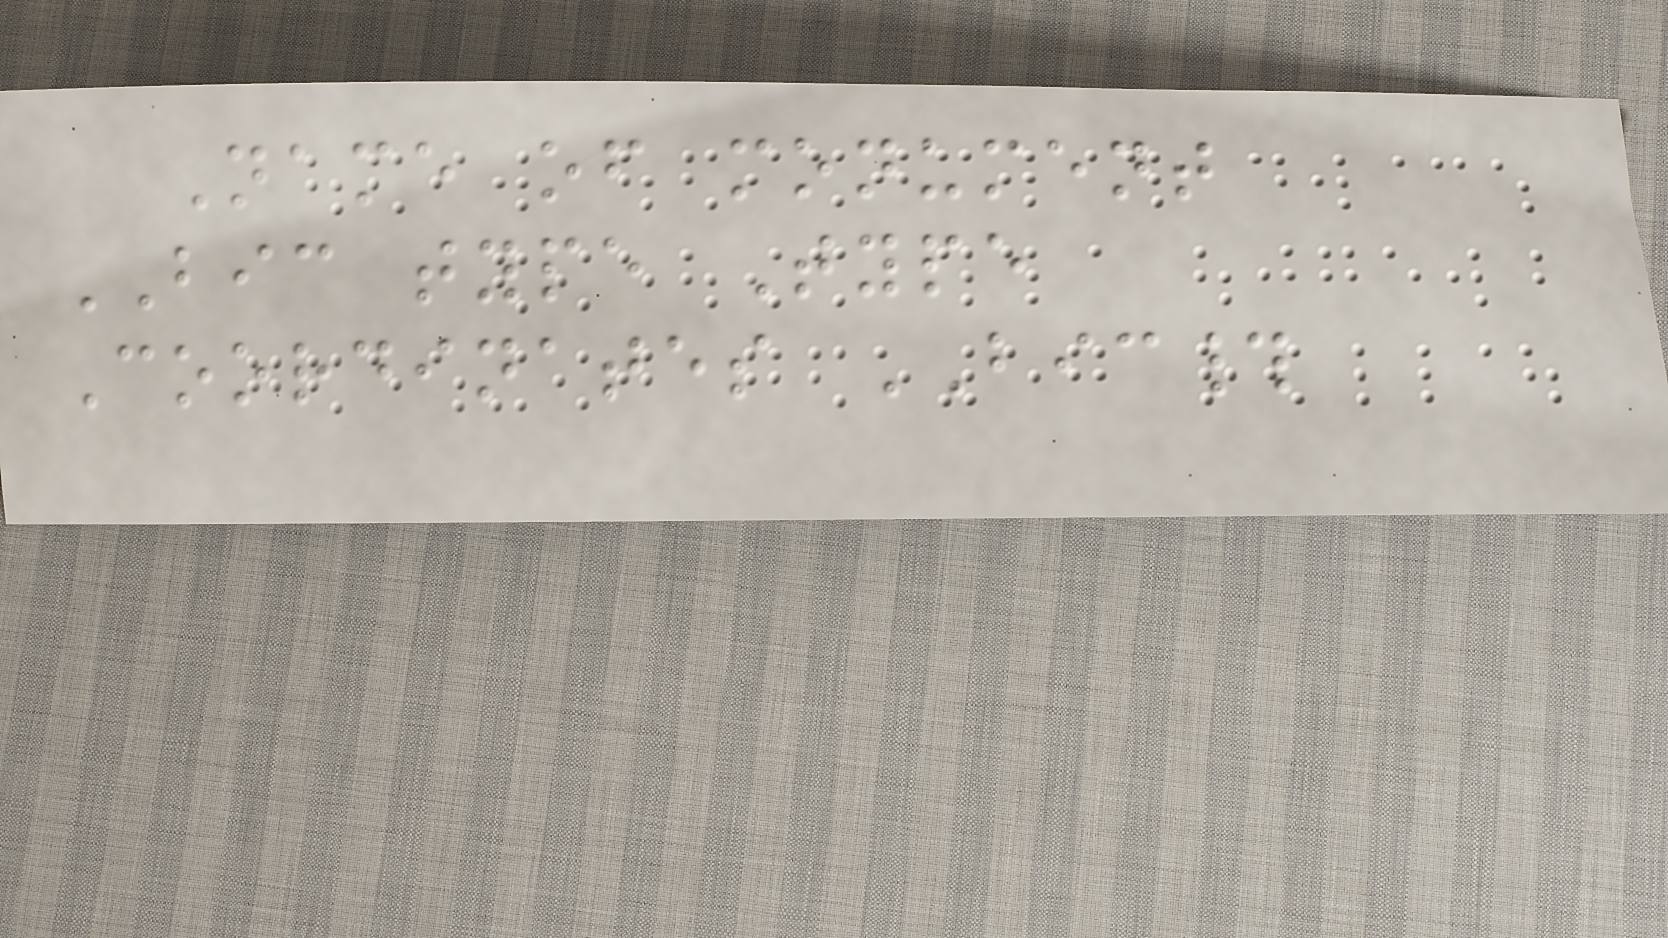Name of monument
BIC type Type
Coordinates BIC#
